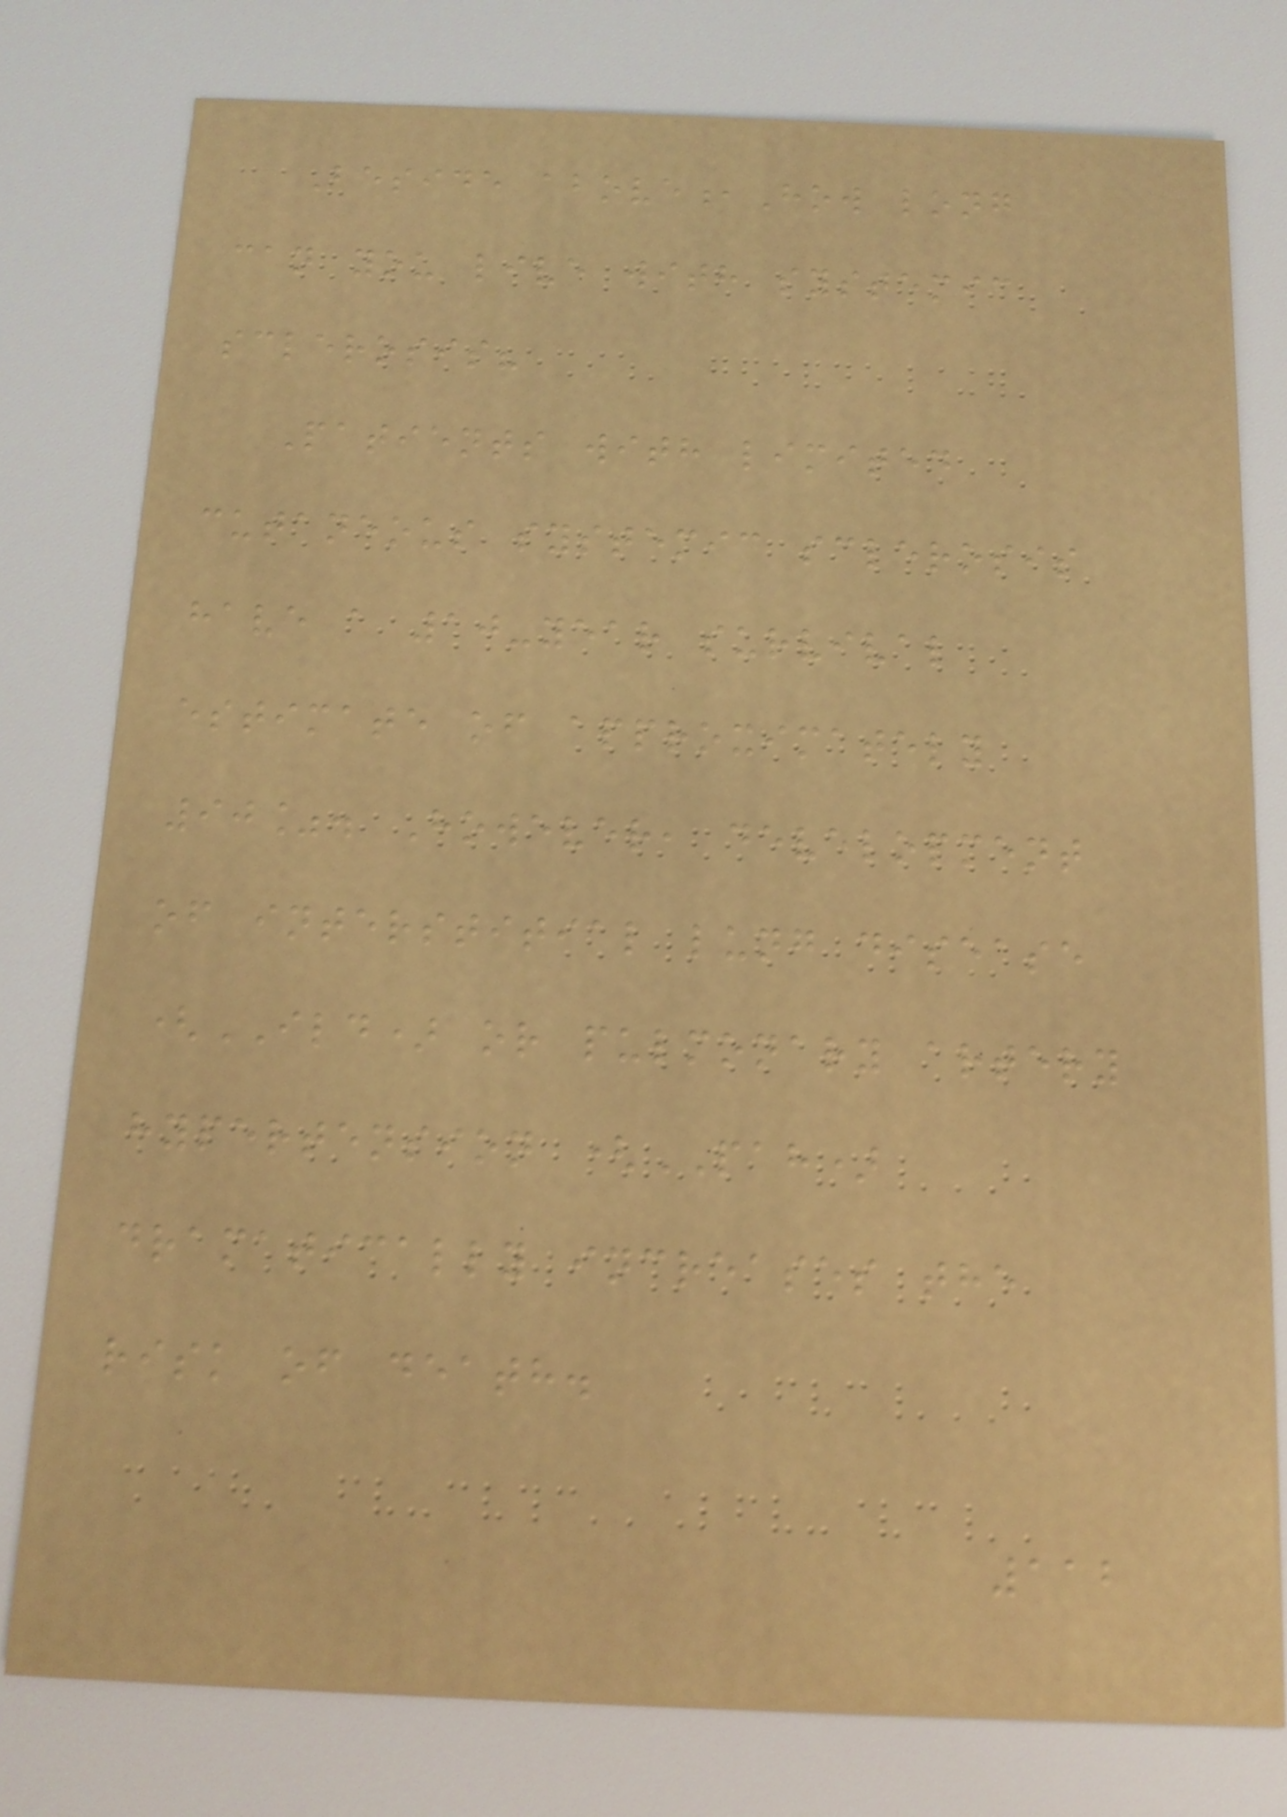Beside above,How long
can you live with systemic
sclerosis?
Patients with limited
cutaneous systemic sclerosis
have a 10-year survival
estimate of approximately
90%. However, development
of interstitial lung disease
(ILD) or pulmonary artery
hypertension (PAH)
dramatically increases the
risk of death.
112
